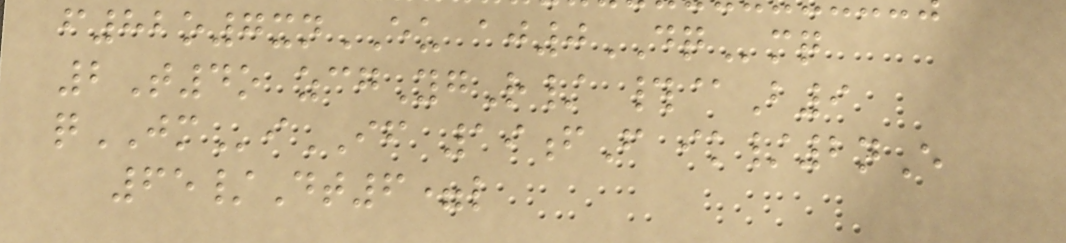f82o7xnEU aj0DQmq
2T4o zcgYgR/ #@B9
qJMiIF 19fF ik/2nE
65/Dt6=l
